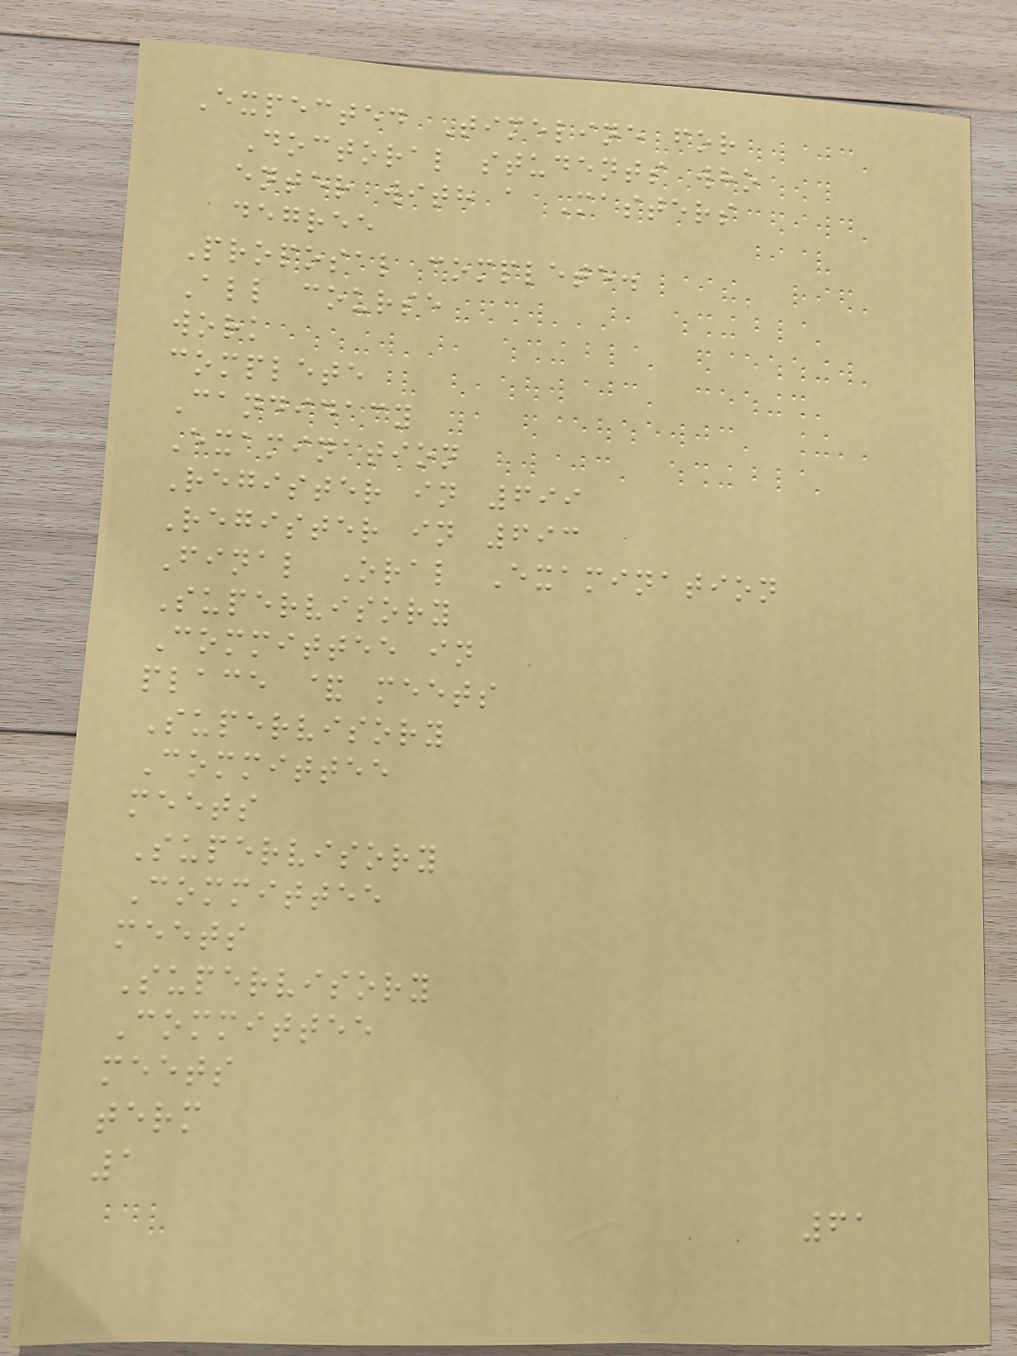Expected Timeline for
Doctoral students who
enter with a Masters
degree
Proposal complete.
All course
work
complete
Candidacy
Examination
Register in 699
Register in 693
Final Oral Examination
Supervisory
Committee in
place & meets
Supervisory
Committee
meets
Supervisory
Committee
meets
Supervisory
Committee
meets
term
1
61
